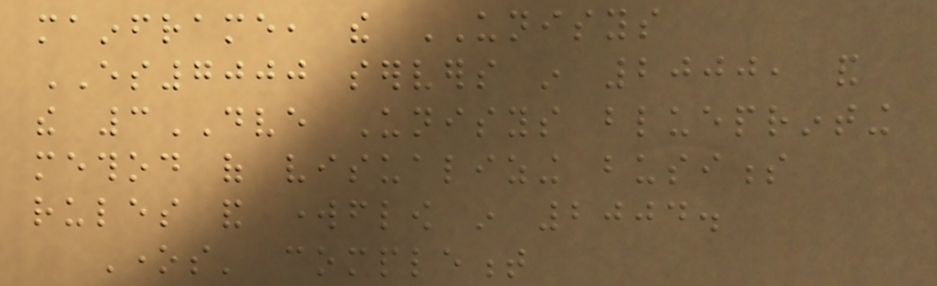mainframe, the UNISYS
ES7000 servers in 2000, and
the 3DVE Unisys blueprinting
method of visualizing business
rules and workflow in 2004.
Ones' complement
